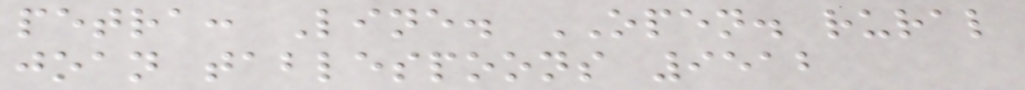petra: Line. OPEN. rural
joan tablespoons 9512
